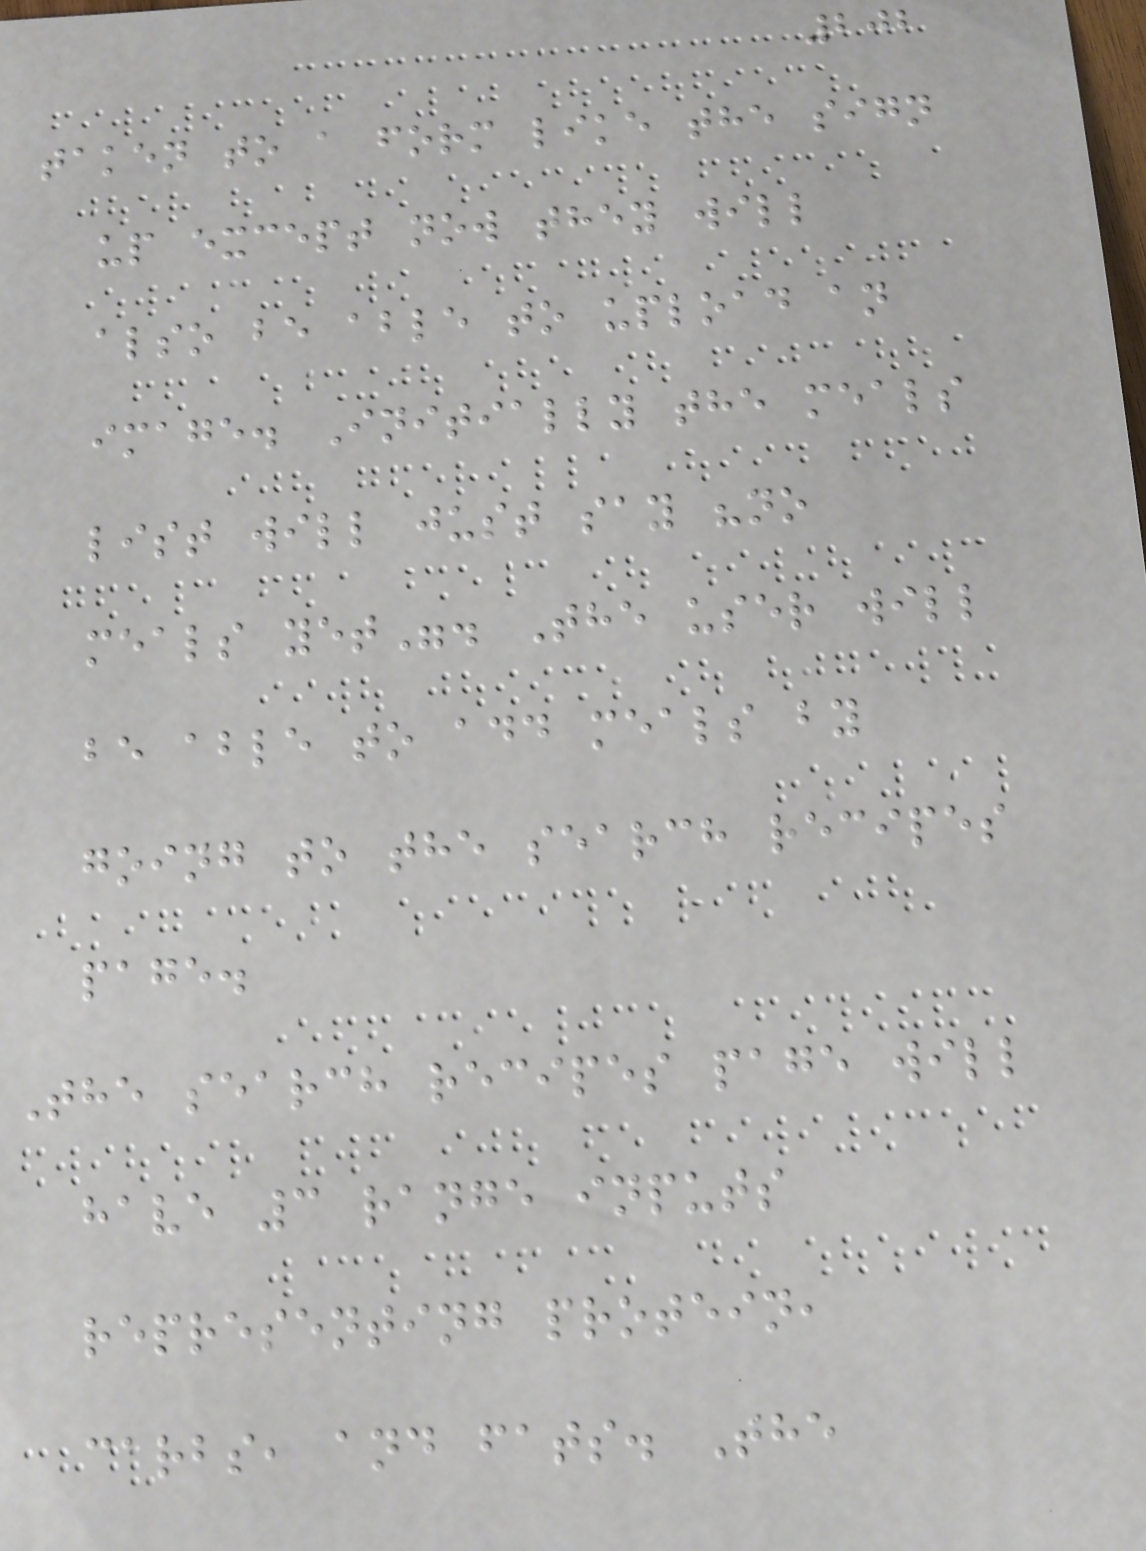202
taken to a form like the sign
up except now they will
also be able to upload an
image. Initially the meals
list will just say "no
meals yet". The user will
be able to add meals by
going to the search recipes
page.
The search recipes page will
have 3 range inputs
representing protein,
carbs, and fats. The
